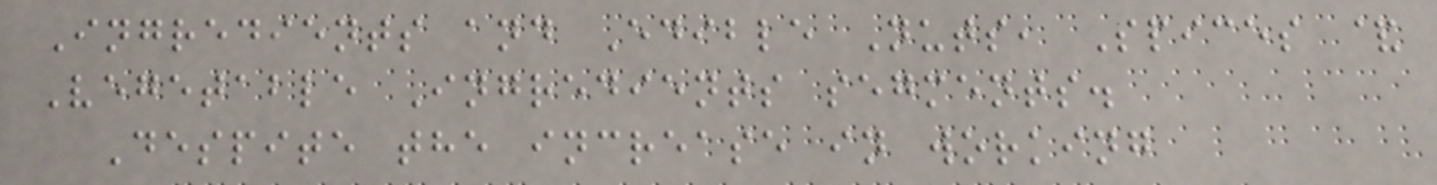Ingredients and Edible Nuts, Spices &
Vegetable Ingredients segments.
Despite the increase in working
